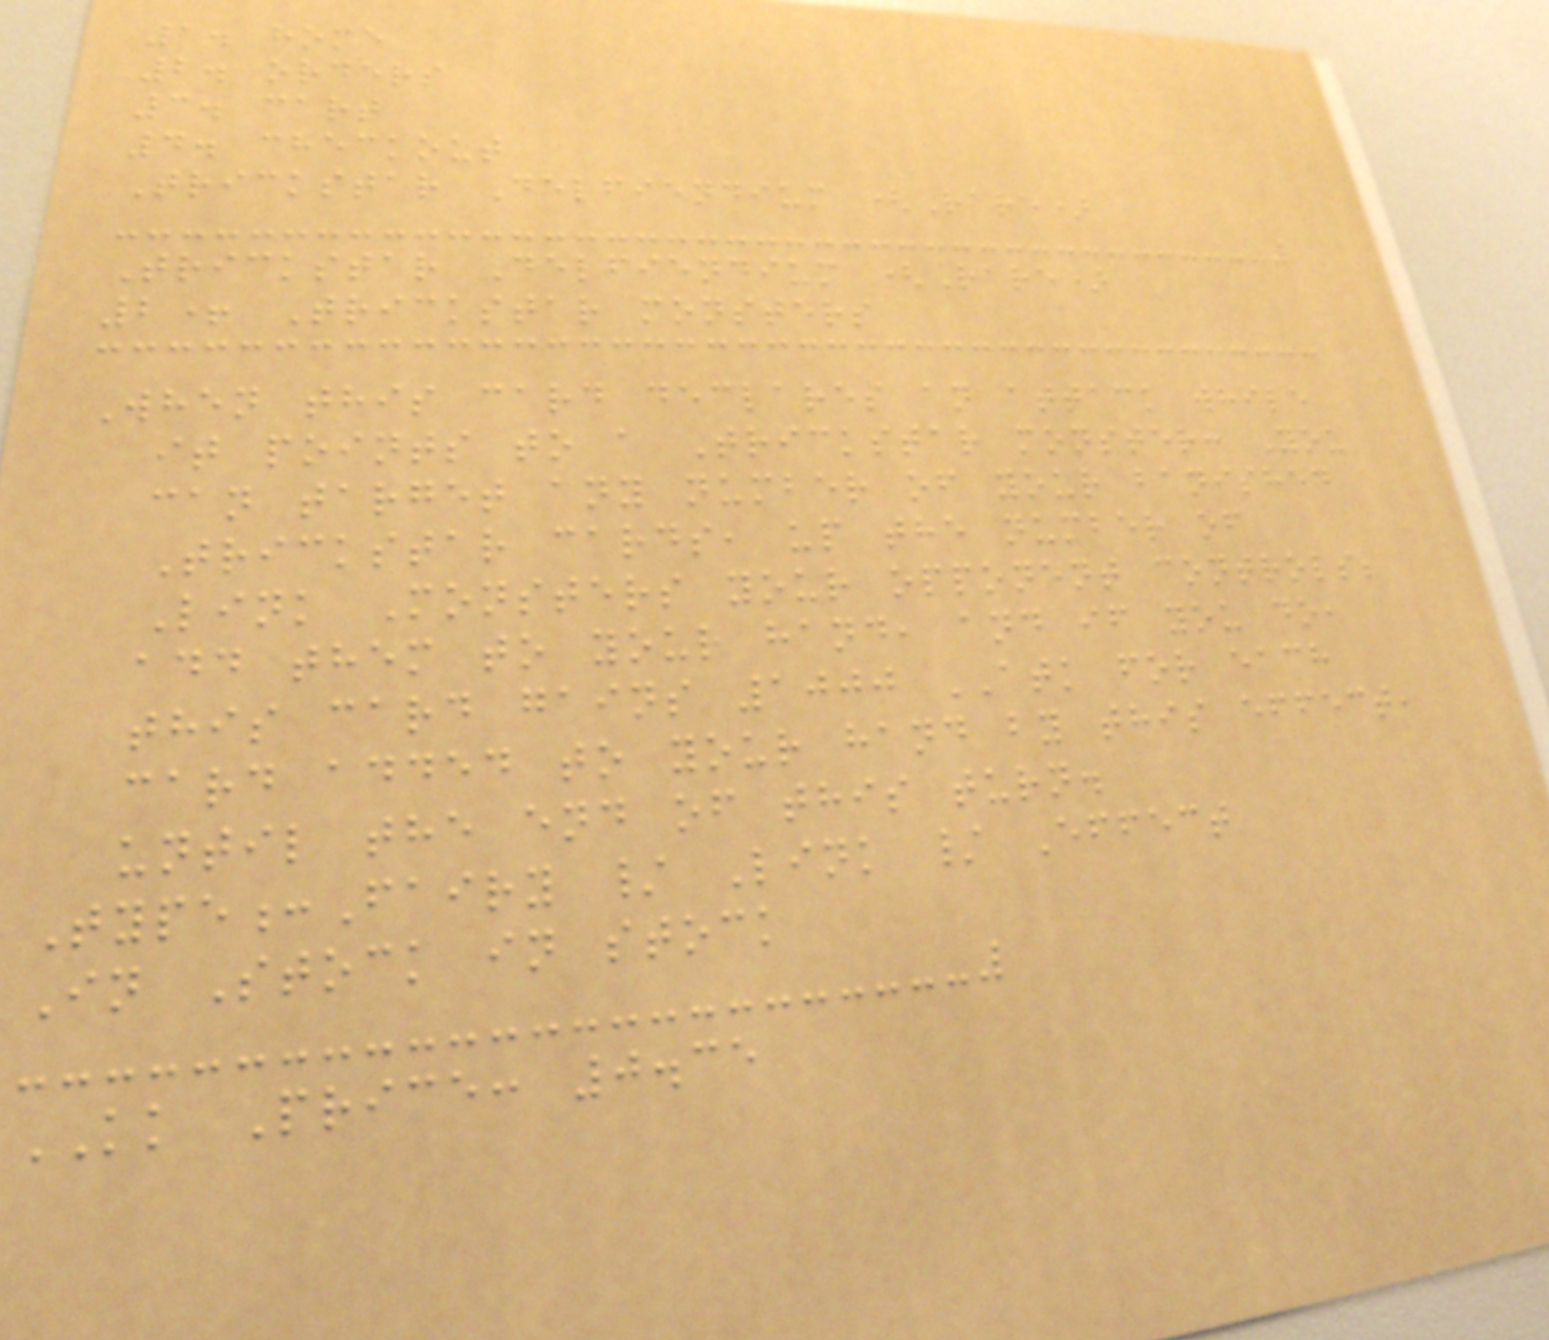1. home
2. orders
3. cart
4. checkout
Trickstar Delfiendium (Rare)
Trickstar Delfiendium (Rare)
2+ Trickstar monsters
When this card declares an attack while
it points to a Trickstar monster: You
can target any number of your banished
Trickstar cards, up the number of
Link Monsters your opponent controls;
add them to your hand, and if you do,
this card gains 1000 ATK for each
card added to your hand by this effect,
until the end of this turn.
Type:Fairy / Link / Effect
In Stock in stock
KK Price: 0.35
